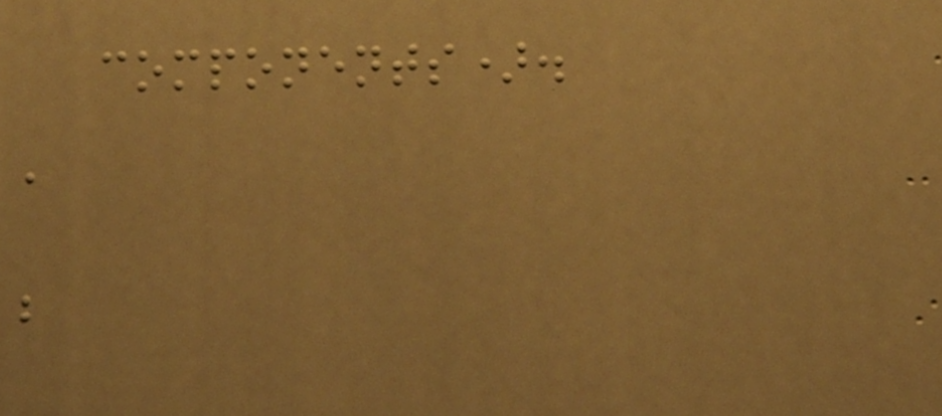components).
a
b
